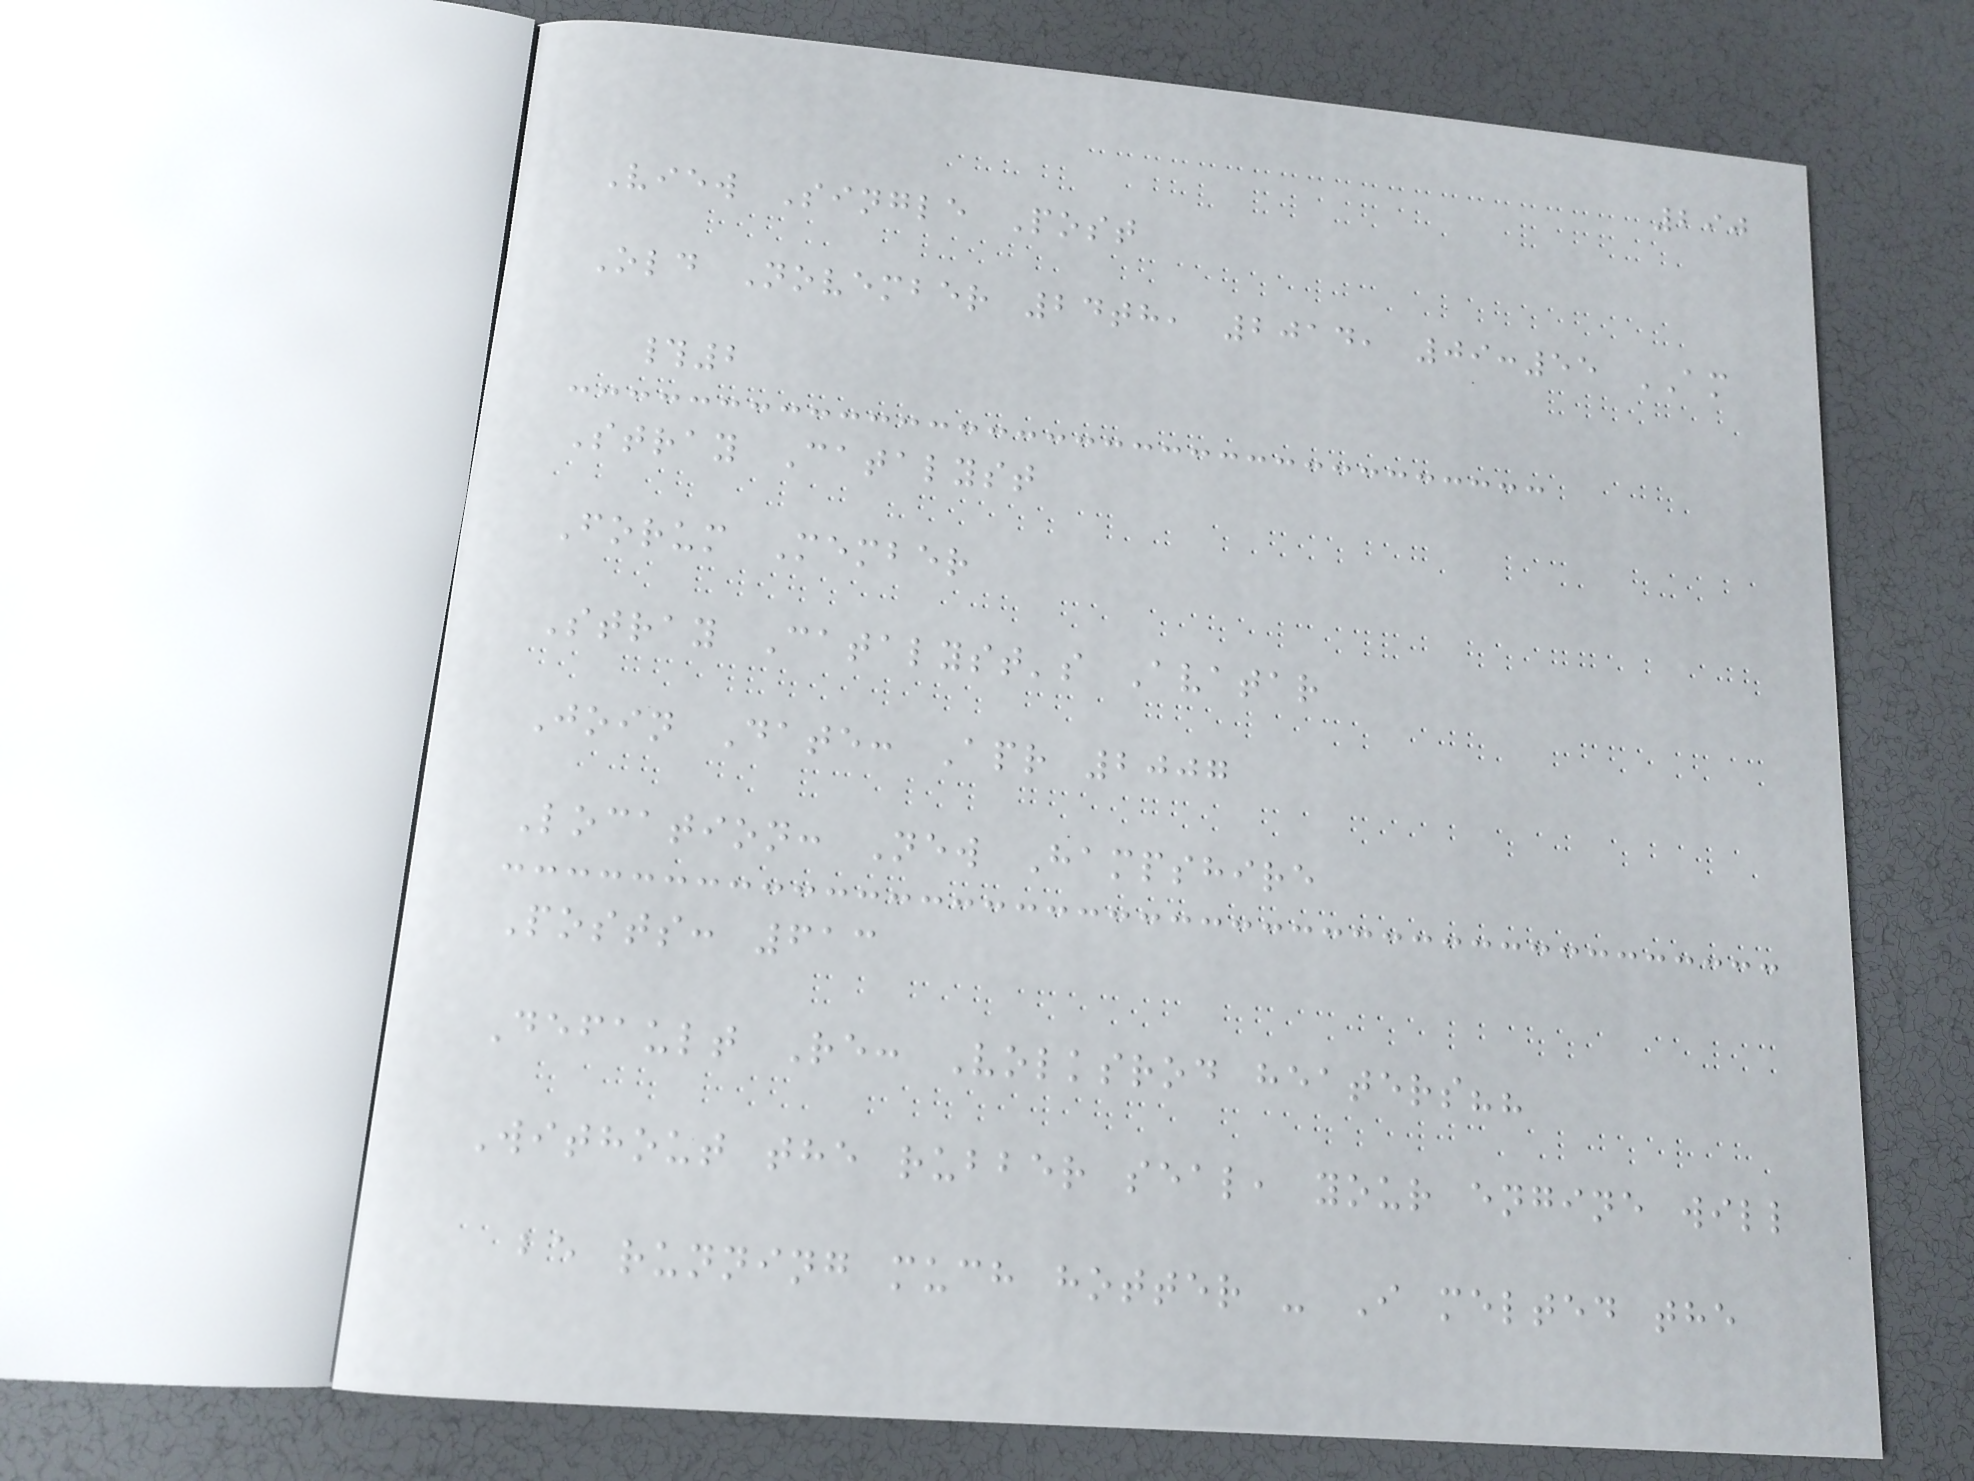290
View Single Post
Old November 24th, 2014, 09:55 AM
#2
Stray Catalyst
Forum Member
Stray Catalyst's Avatar
Join Date: Apr 2007
Location: New Hampshire
Posts: 613
Default Re: Volksrod heaters??
Without the rubber seal, your engine will
be running much hotter - I melted the
